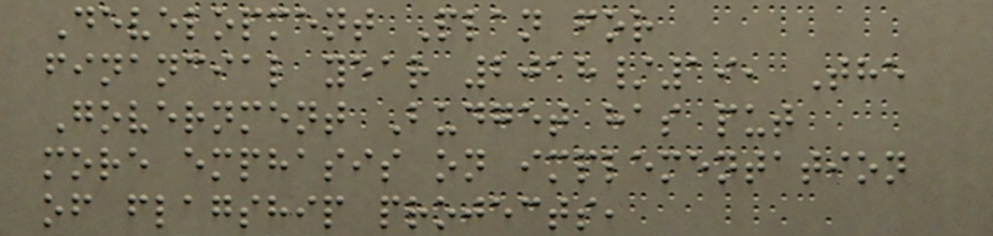Development Plan for
financial year 2018/19, The
Government Budget has put
more emphasis on implementation
of flagship projects,
